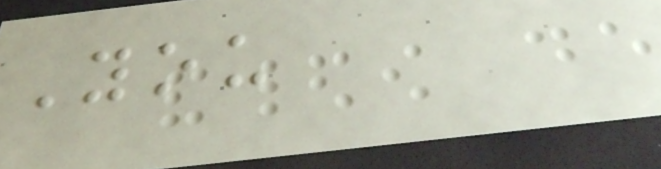You
